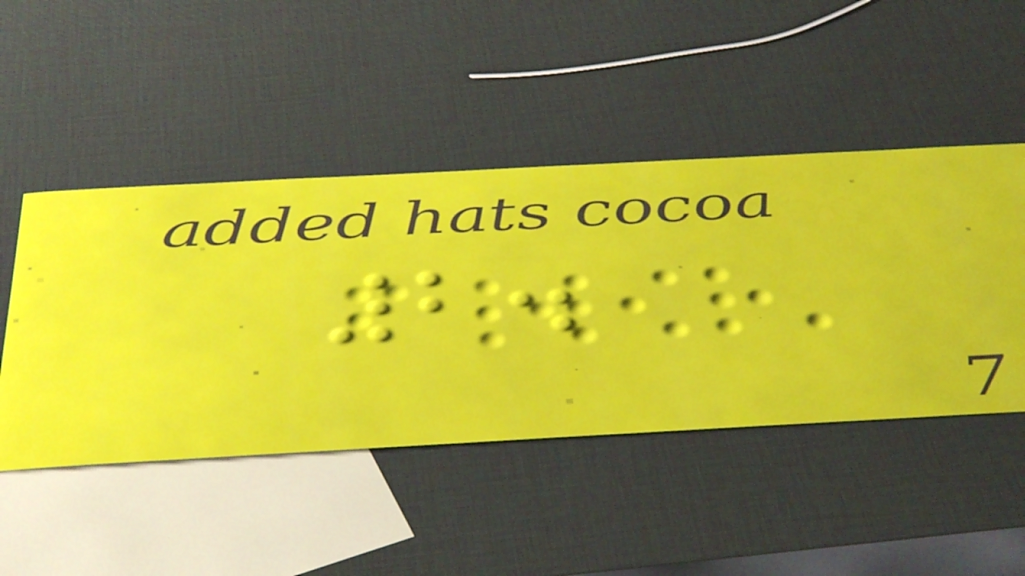2.
